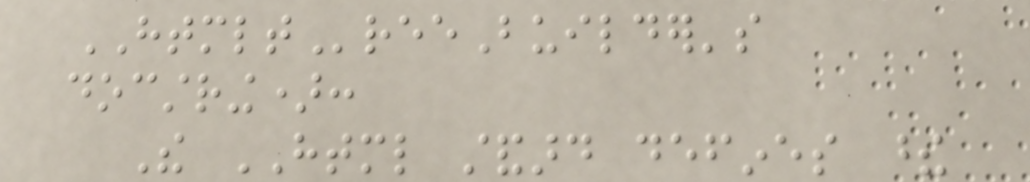HTMLTreeBuilder's
docstring):
The HTML standard defines these
